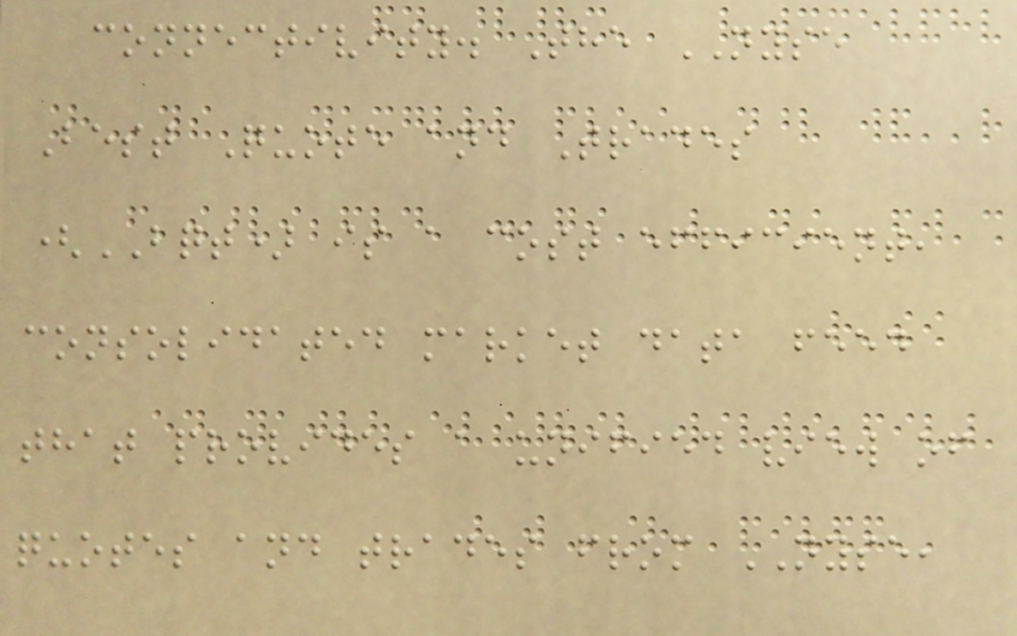connectivity. The NYSE
Best Quote and Trades
(BQT) is a cost efficient,
consolidated market data feed
that provides a unified view of
quotes and trades from NYSE,
